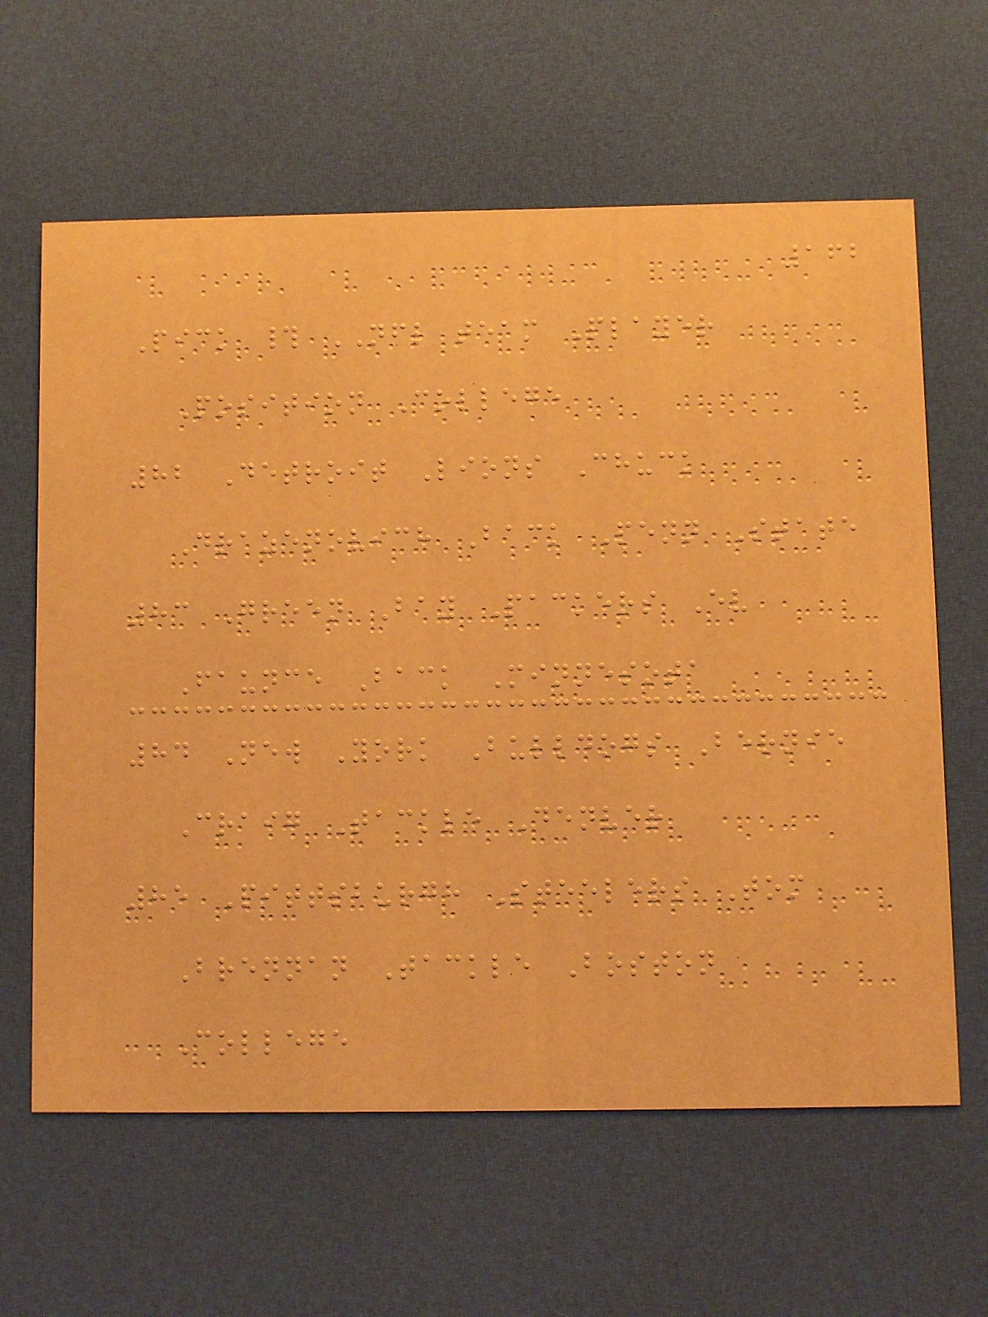162
Pick # NFL team Player
Position College
82 Detroit Lions Chuck
Drazenovich Back Penn State
83 Green Bay Packers Ev
Faunce Back Minnesota
84 New York Bulldogs Bernie
Craig Tackle Denver
85 Pittsburgh Steelers Tom
Brennan Tackle Boston
College
